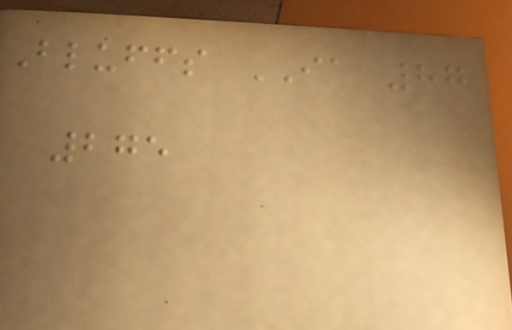Bluffs IA 87
275
